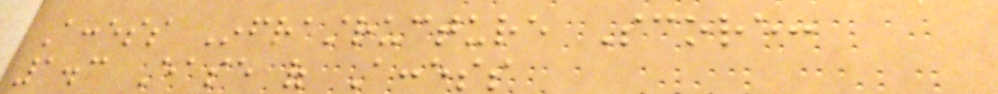Access Infrastructure Score:
1.3 Ease of Access
